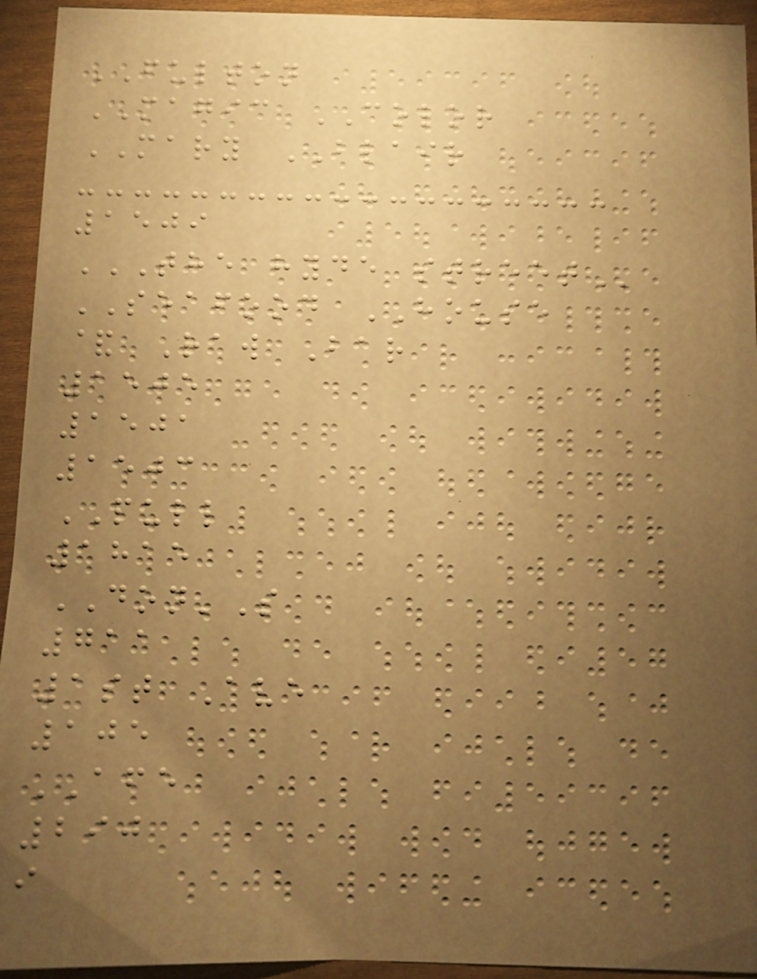FULTON
MAGIC COLOR
MARY BLAIR
1509
THE HYDE STREET
SEAFOOD HOUSE
& Raw Bar
1505
1501
1503
PULL
1815
DON'S
711
1st Ave
105
AFE
290
i
